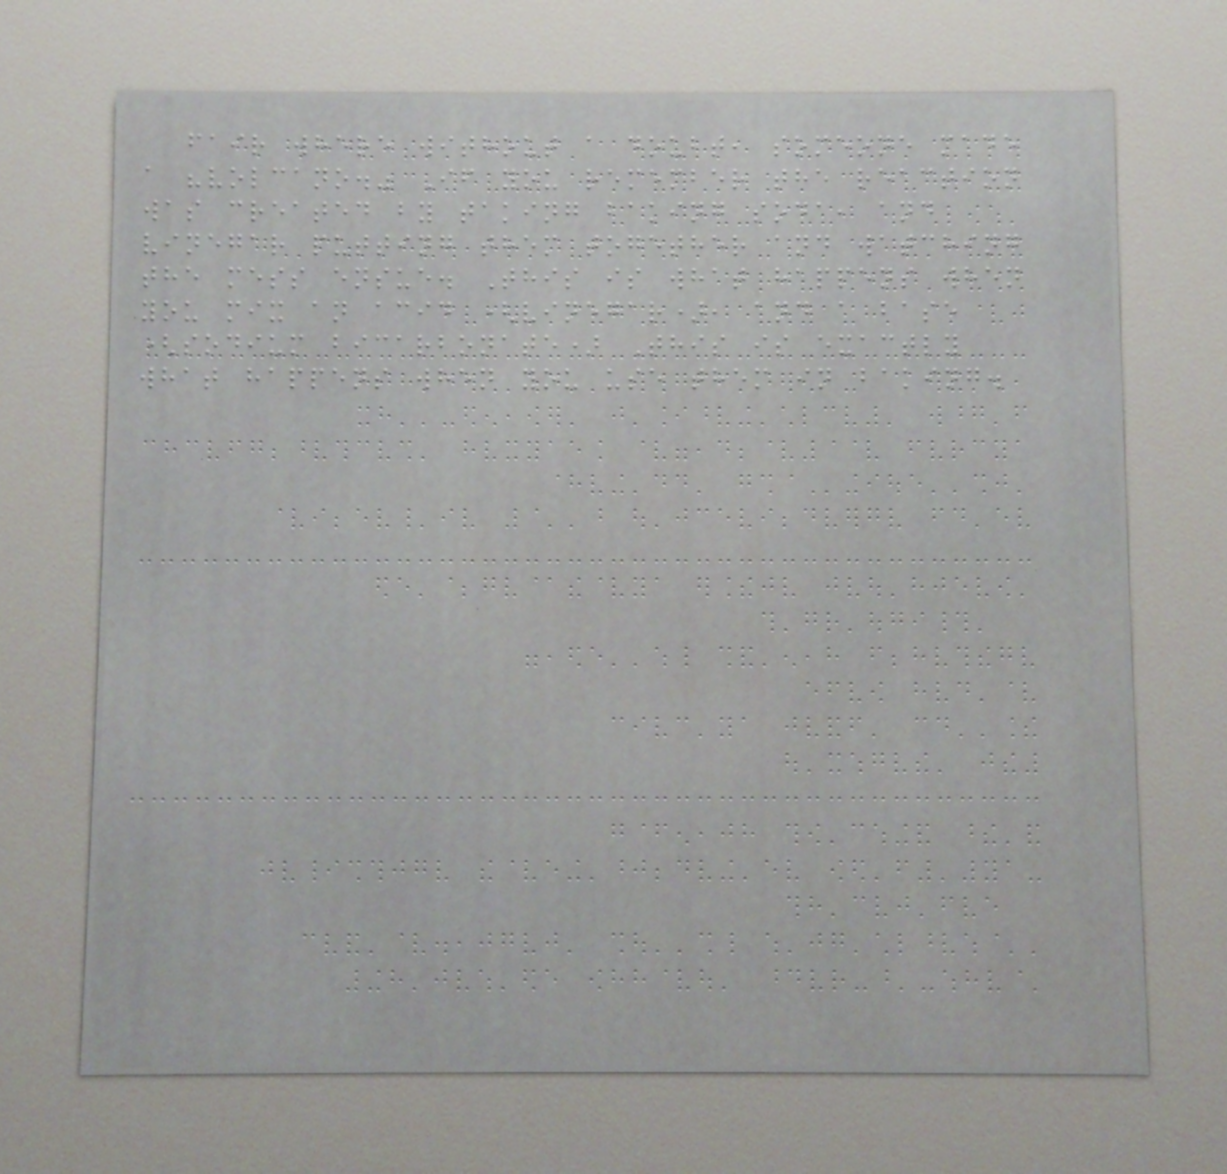fair where without a doubt, someone made
a "volcano." If you remember the reaction
was created by taking baking soda, and
vinegar putting them together and watching
the mess ensue. This is what happens when
you mix an acid (vinegar), and a base
(sodium bicarbonate) This is exactly
what happens when you use them in baking.
